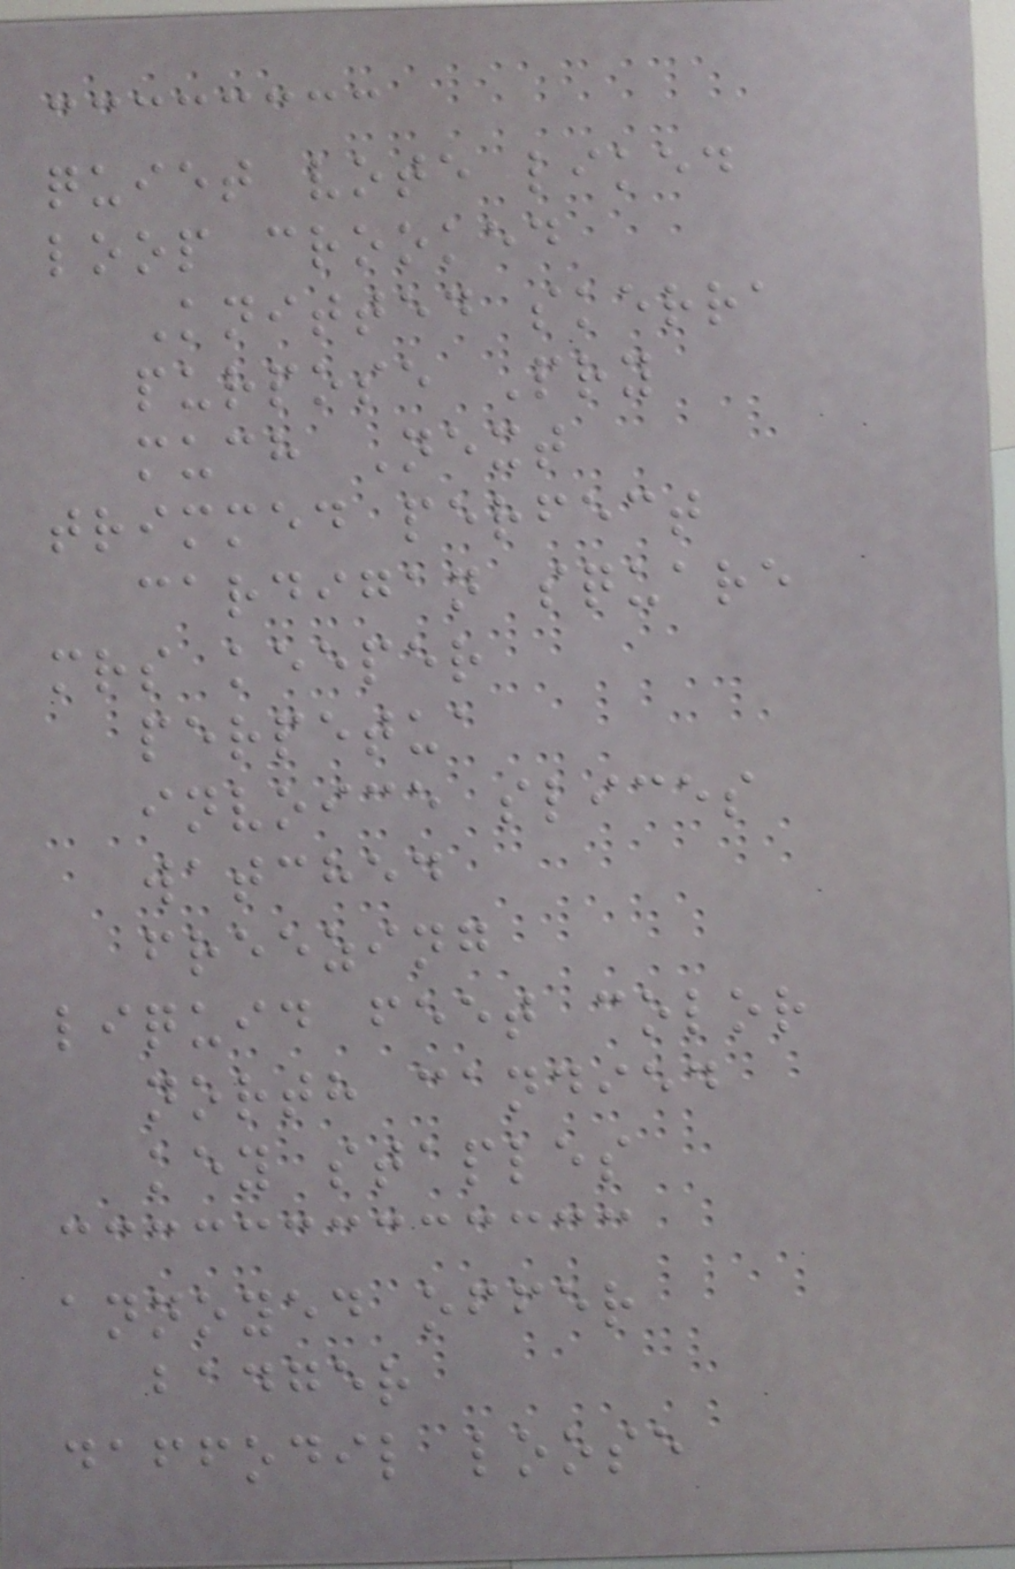quiet vote liked
loop crooked
Knitted skerra
purpose Pry
much Next
trimmed perfect
cardigan square
mrs keeper
perpetua
invoice slices
watched
freezing
liquid feet color
north candied
key staples
annoyed offer
badger
daffodil loose
